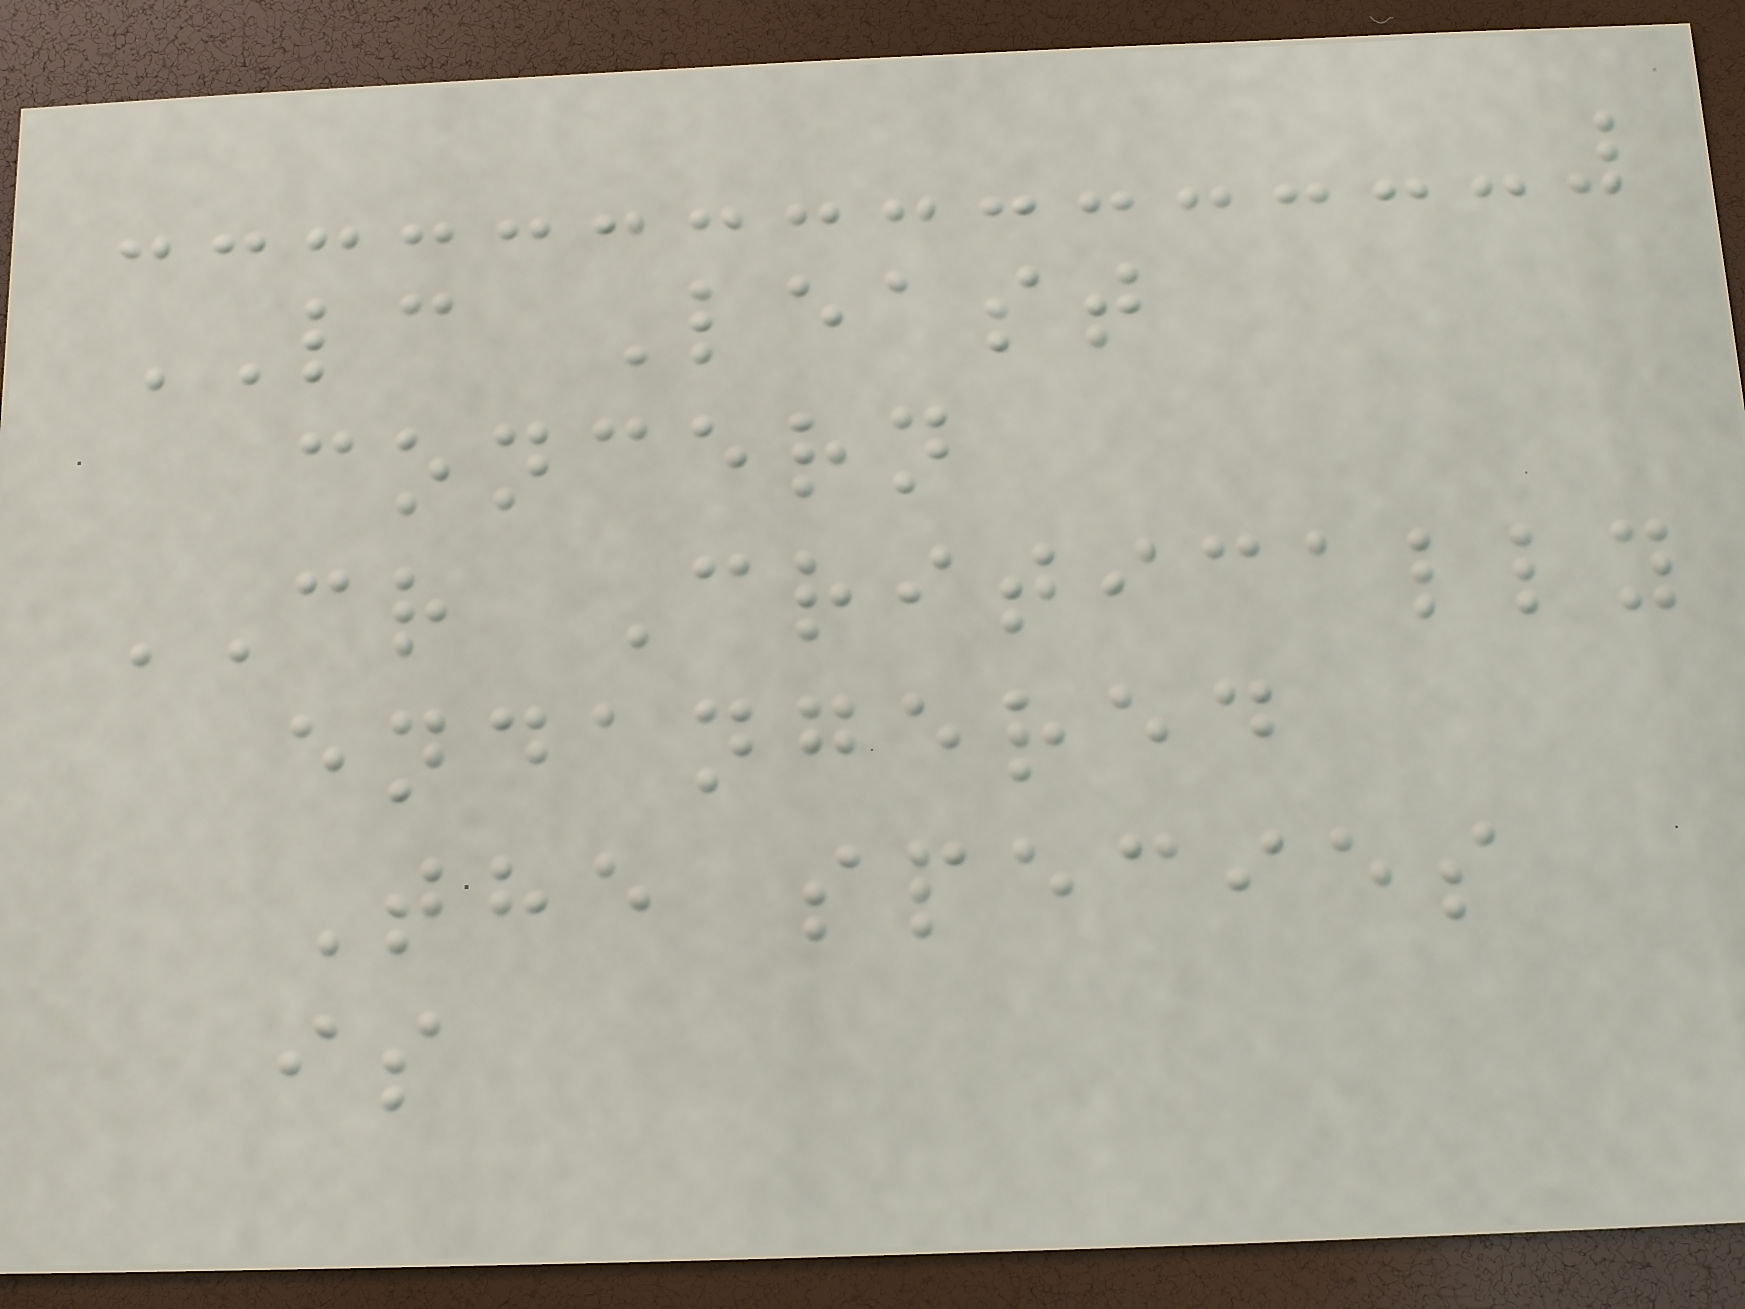LC Least
concern
CR Critically
endangered
The species
is
